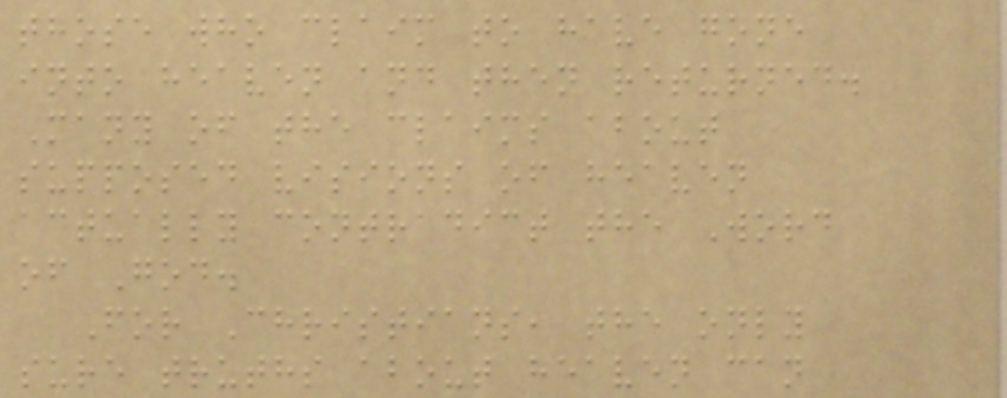those who claim to have gone
into heaven and then returned.
Many of the claims about
supposed visions of heaven
actually contradict the Word
of God.
For Christians, the only
sure truths about heaven can
